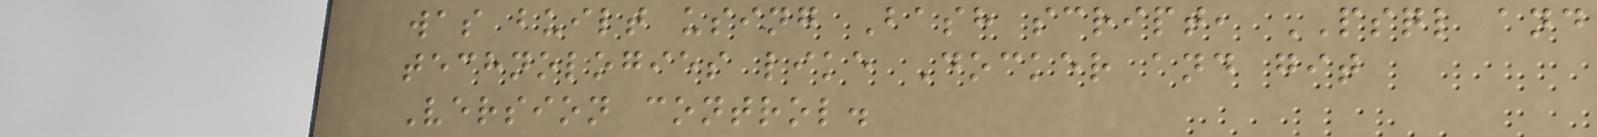was built using Bash script, PSQL and
technologies like Docker and git
Version control.
